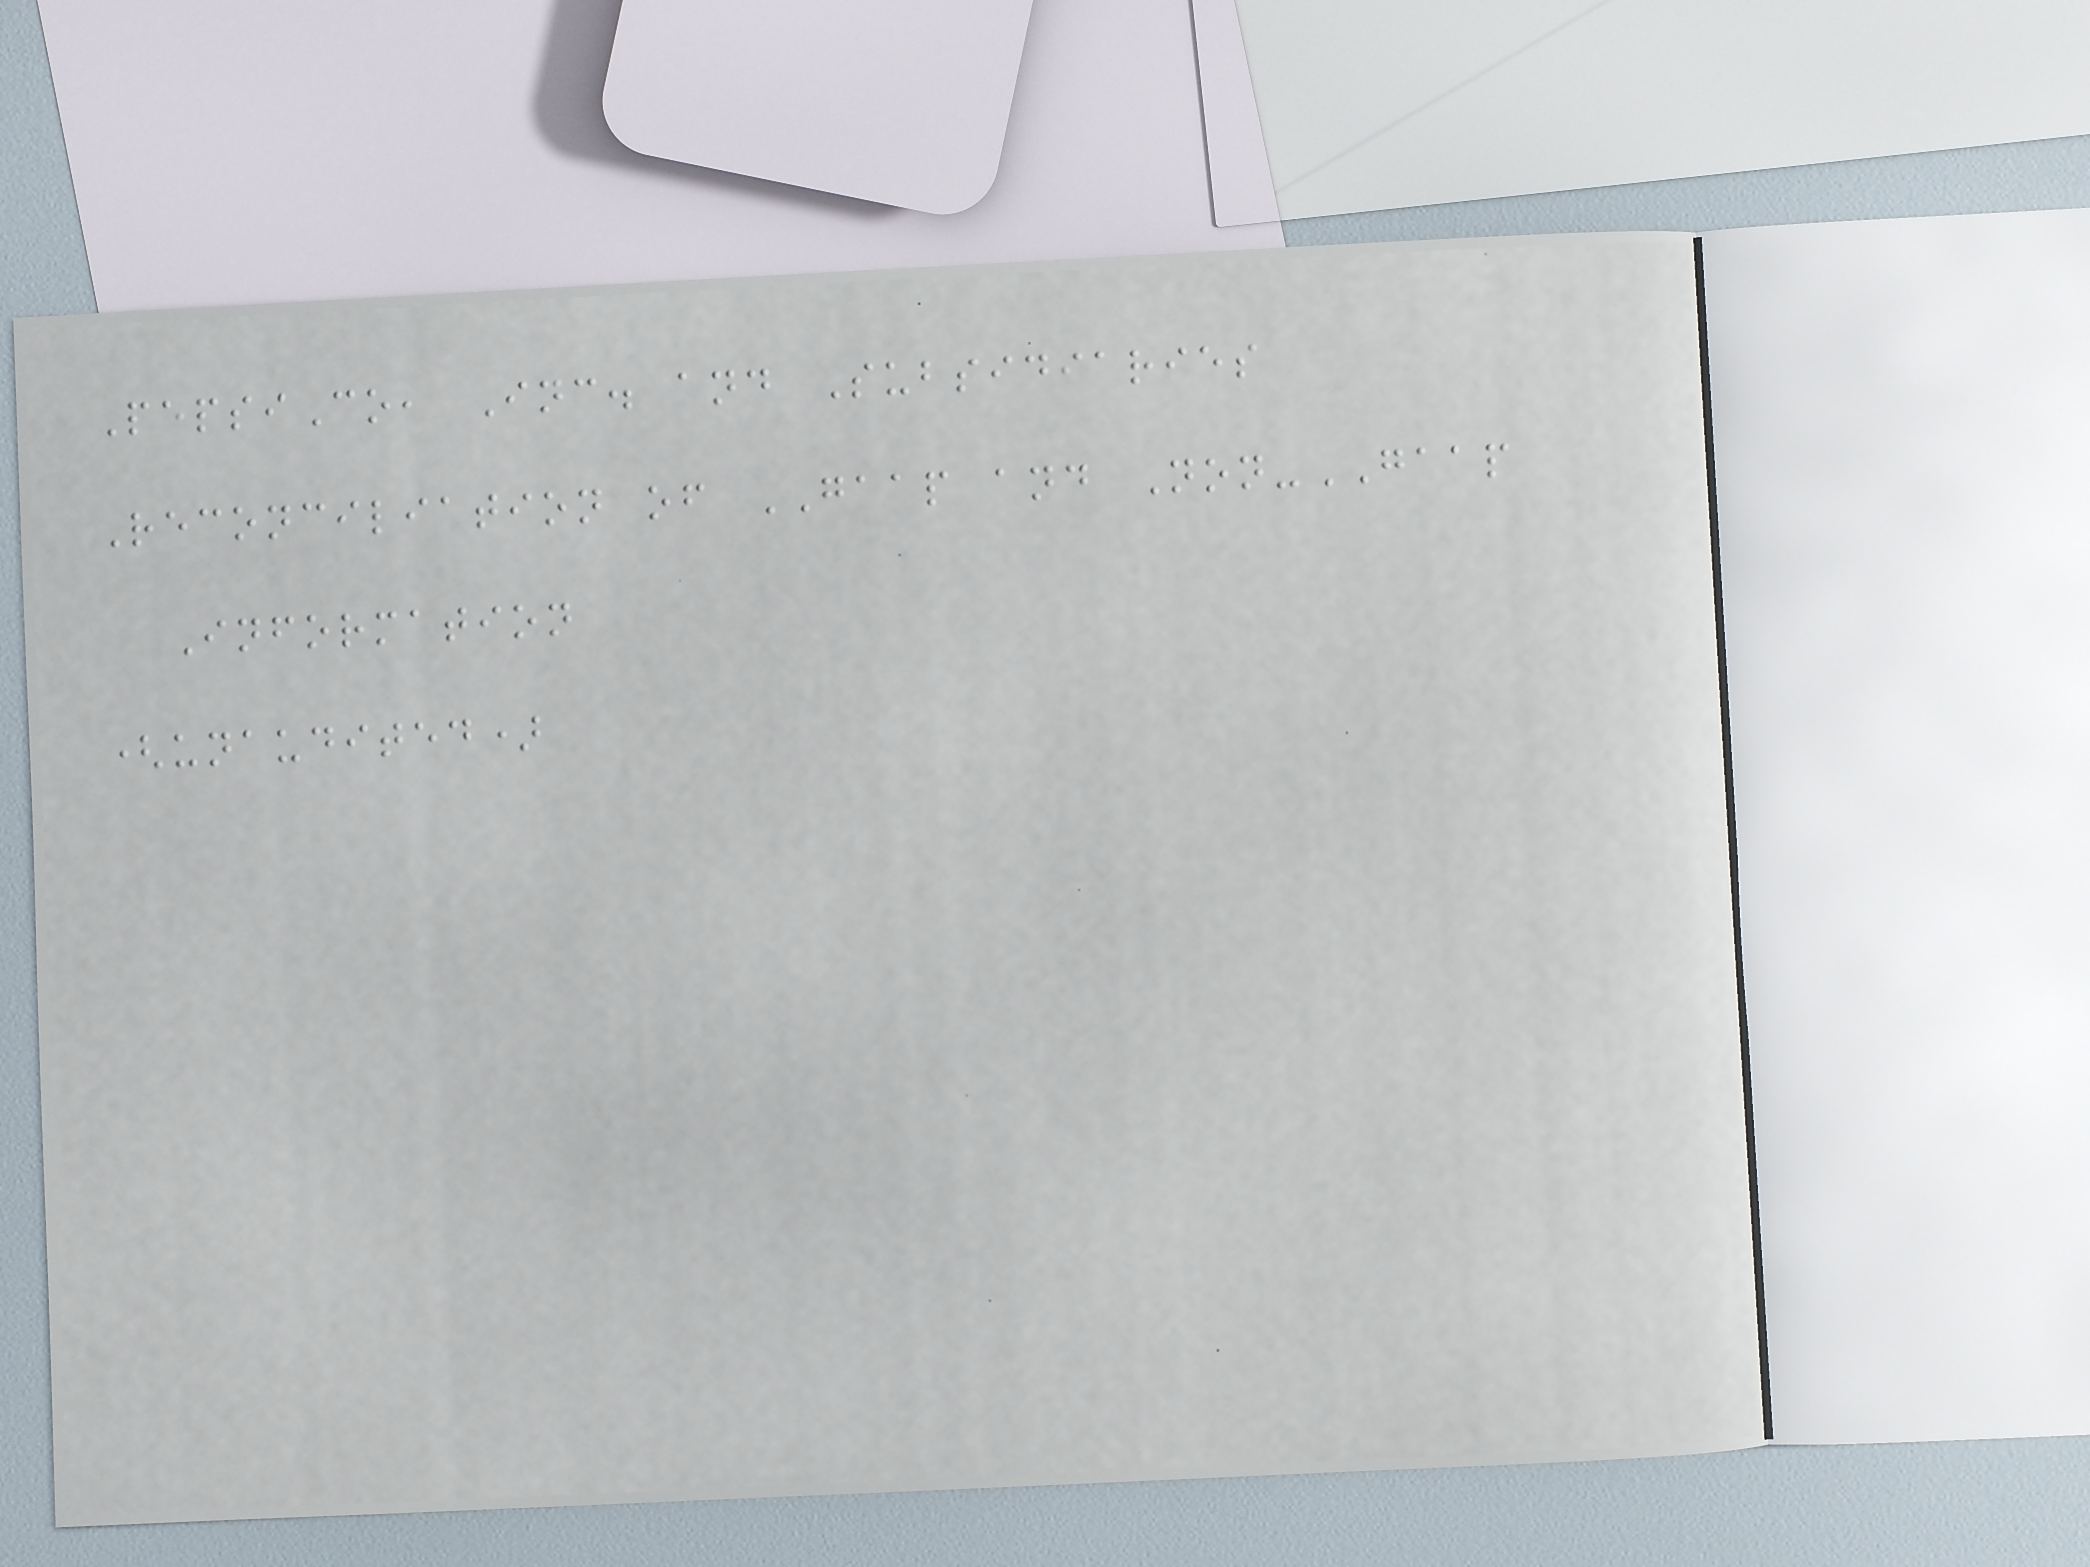PepsiCo, Inc. and Subsidiaries
Reconciliation of GAAP and Non-GAAP
Information
(unaudited)
